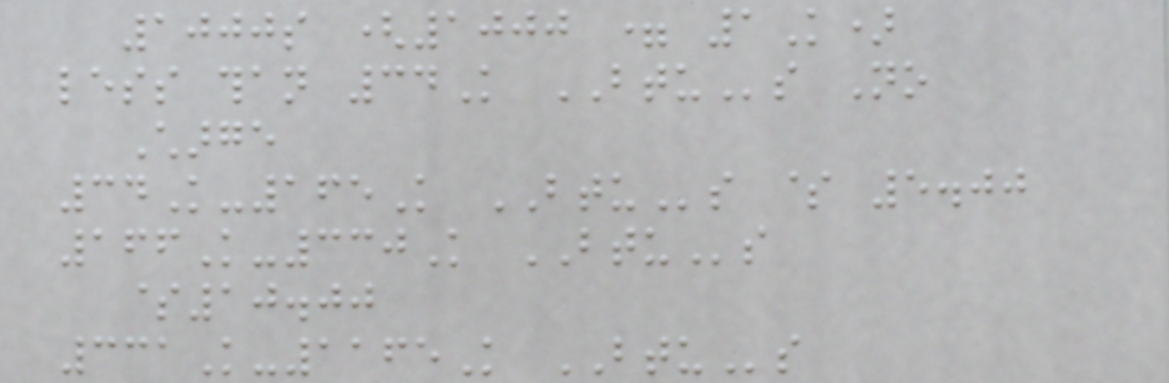1000s (1000 = 1K)
less than 34K BTUs No
Charge
34K-165K BTUs $ 5.00
166K-330K BTUs
$10.00
331K-1165K BTUs
